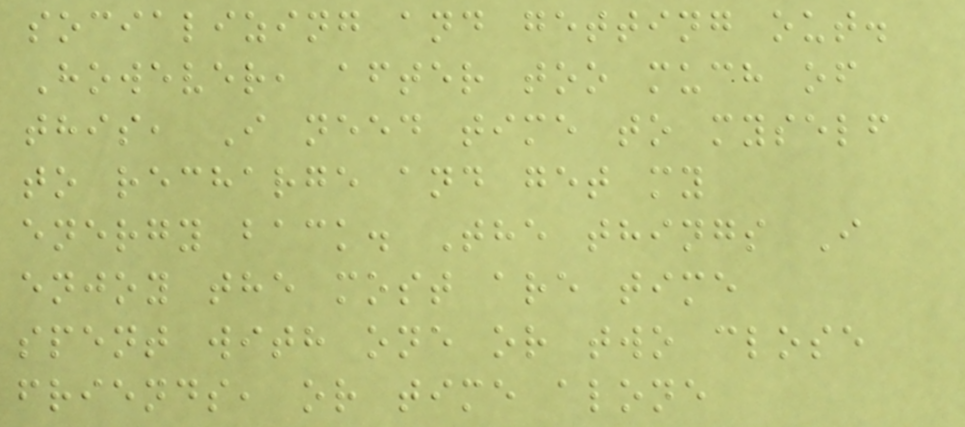socializing and getting out.
However, after too much of
this, I need time to myself
to recharge and get my
energy back. The things I
enjoy the most are time
spent with one or two close
friends, or time alone
